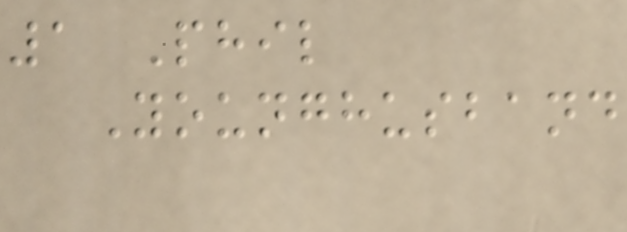1 Phil
Younghusband
